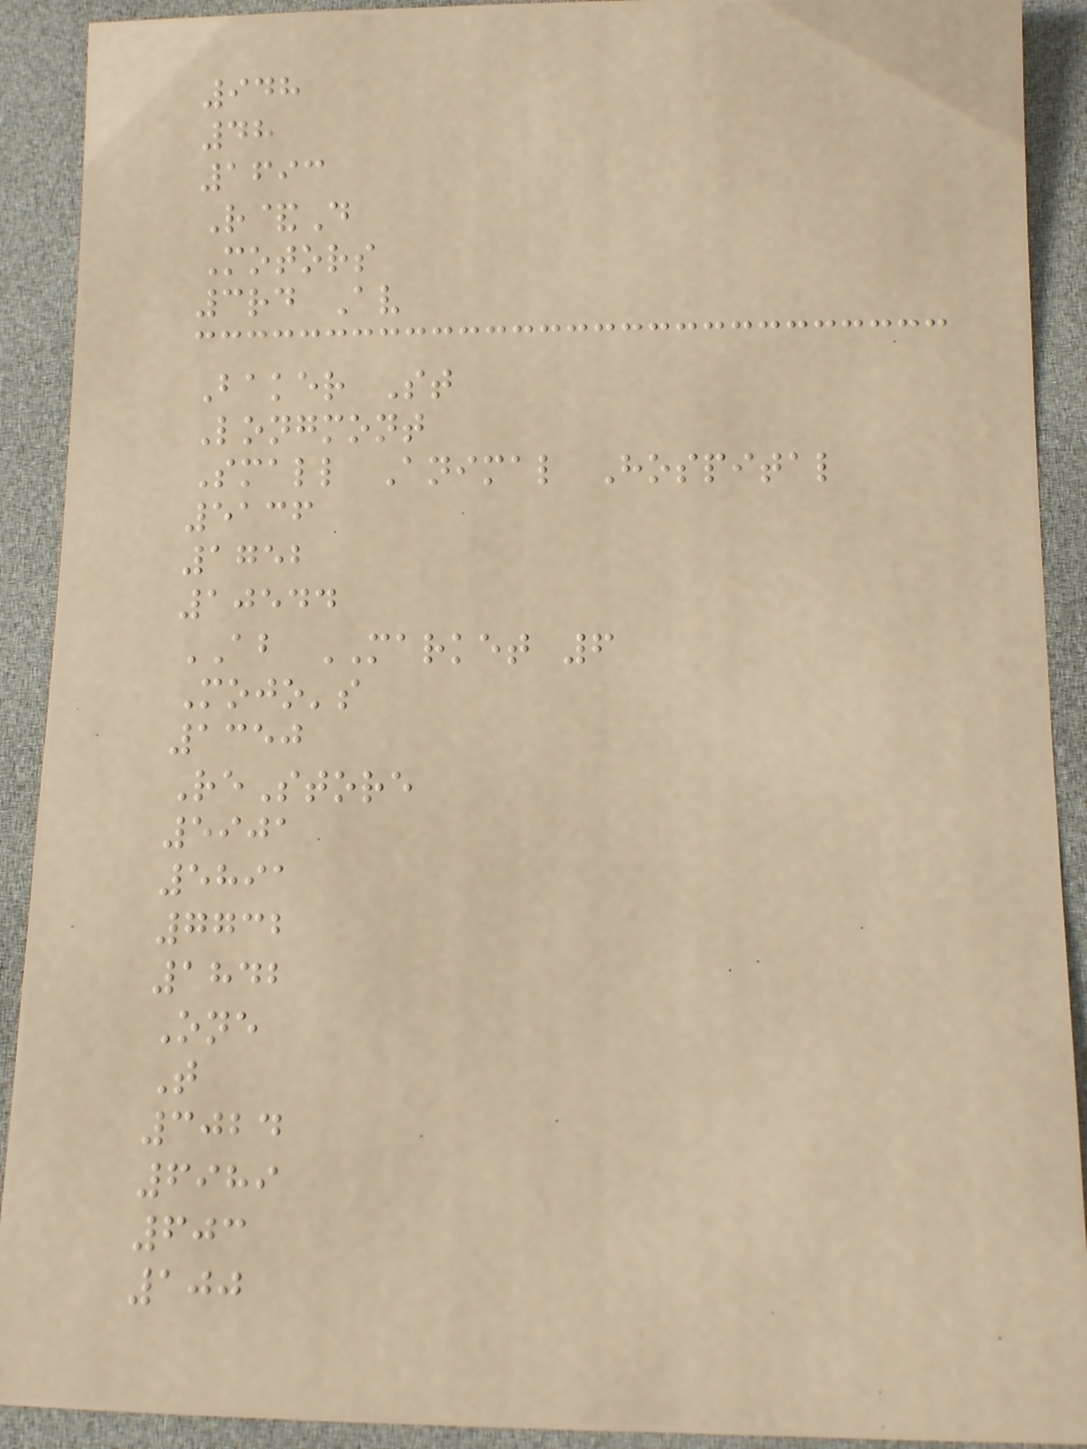948
48
1693
R&D
Motors
3rd Av
Baker St
Longmont
Small Animal Hospital
5136
1752
10544
AB MARKET 6
Mojo's
1350
ReStore
5901
5891
7732
1842
One
T
3024
6989
603
100
